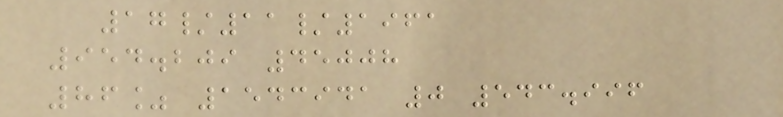17/11/1961
954.209 45008
86% 1543941 0 543.996
